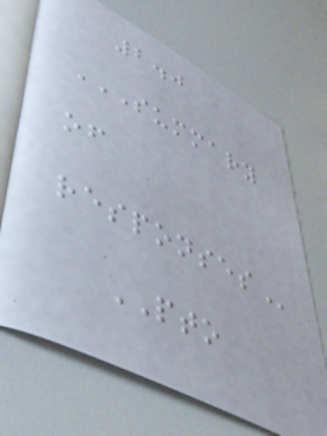2.0
SUMMARY
OF
RESPONSES
PTO
